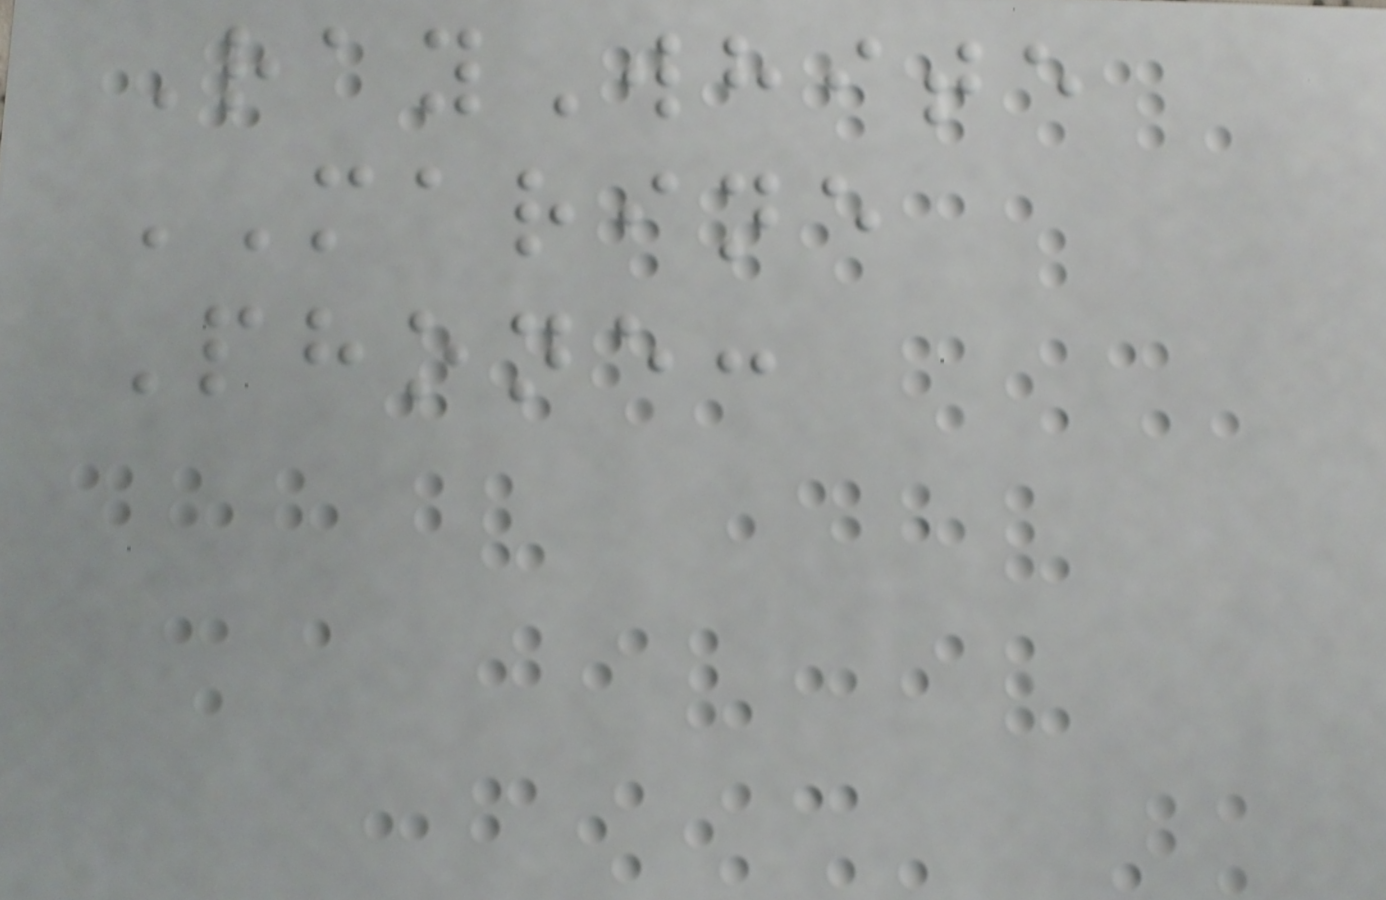RayWhite
MARINE
Phone:
